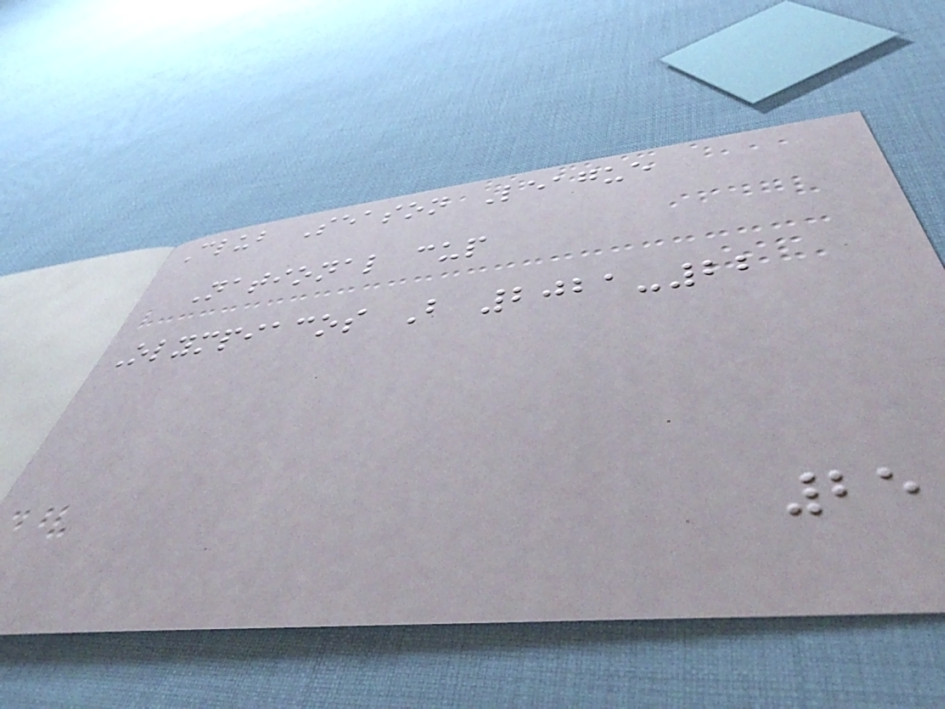Club Season League
National cup
Olympiacos B 2021-22
25
